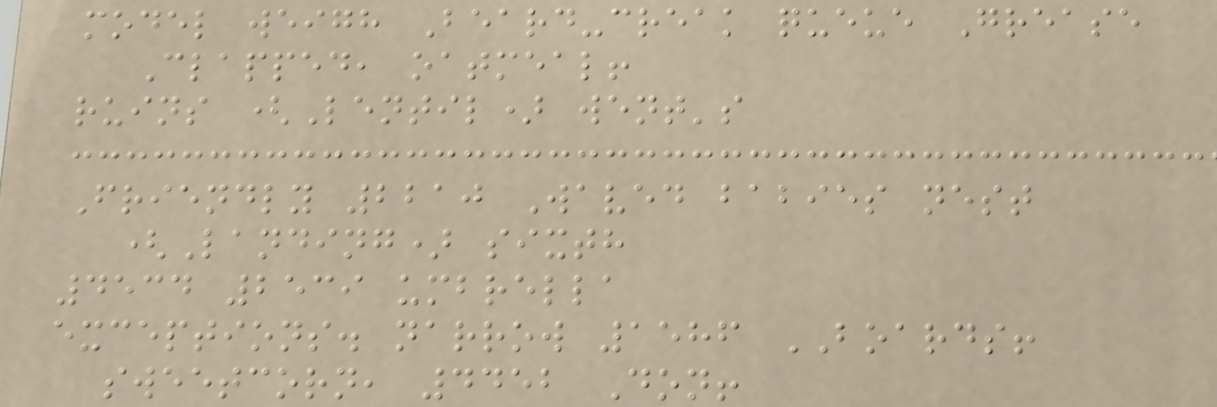model weigh Beard-creak queue Grease
Clapped, oatmeal!
ruins (Lentil) went's
Friendly 2210 Waved babies nest
(Landing) sixth
4534 2539 umbrella
exceptions. narrow 1586 BOARDS!
sweetcorn, 4452 Don!
